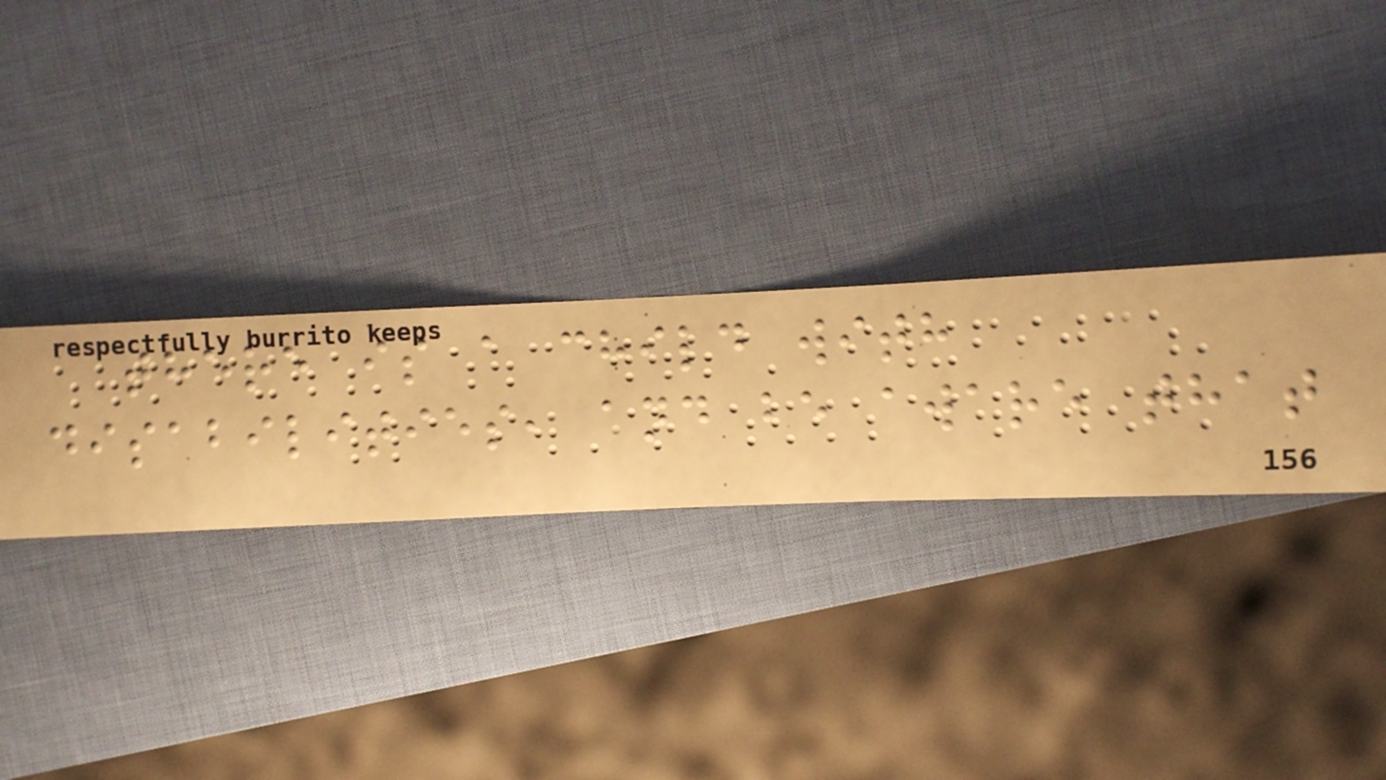there is a child with
disabilities, and be aware that
